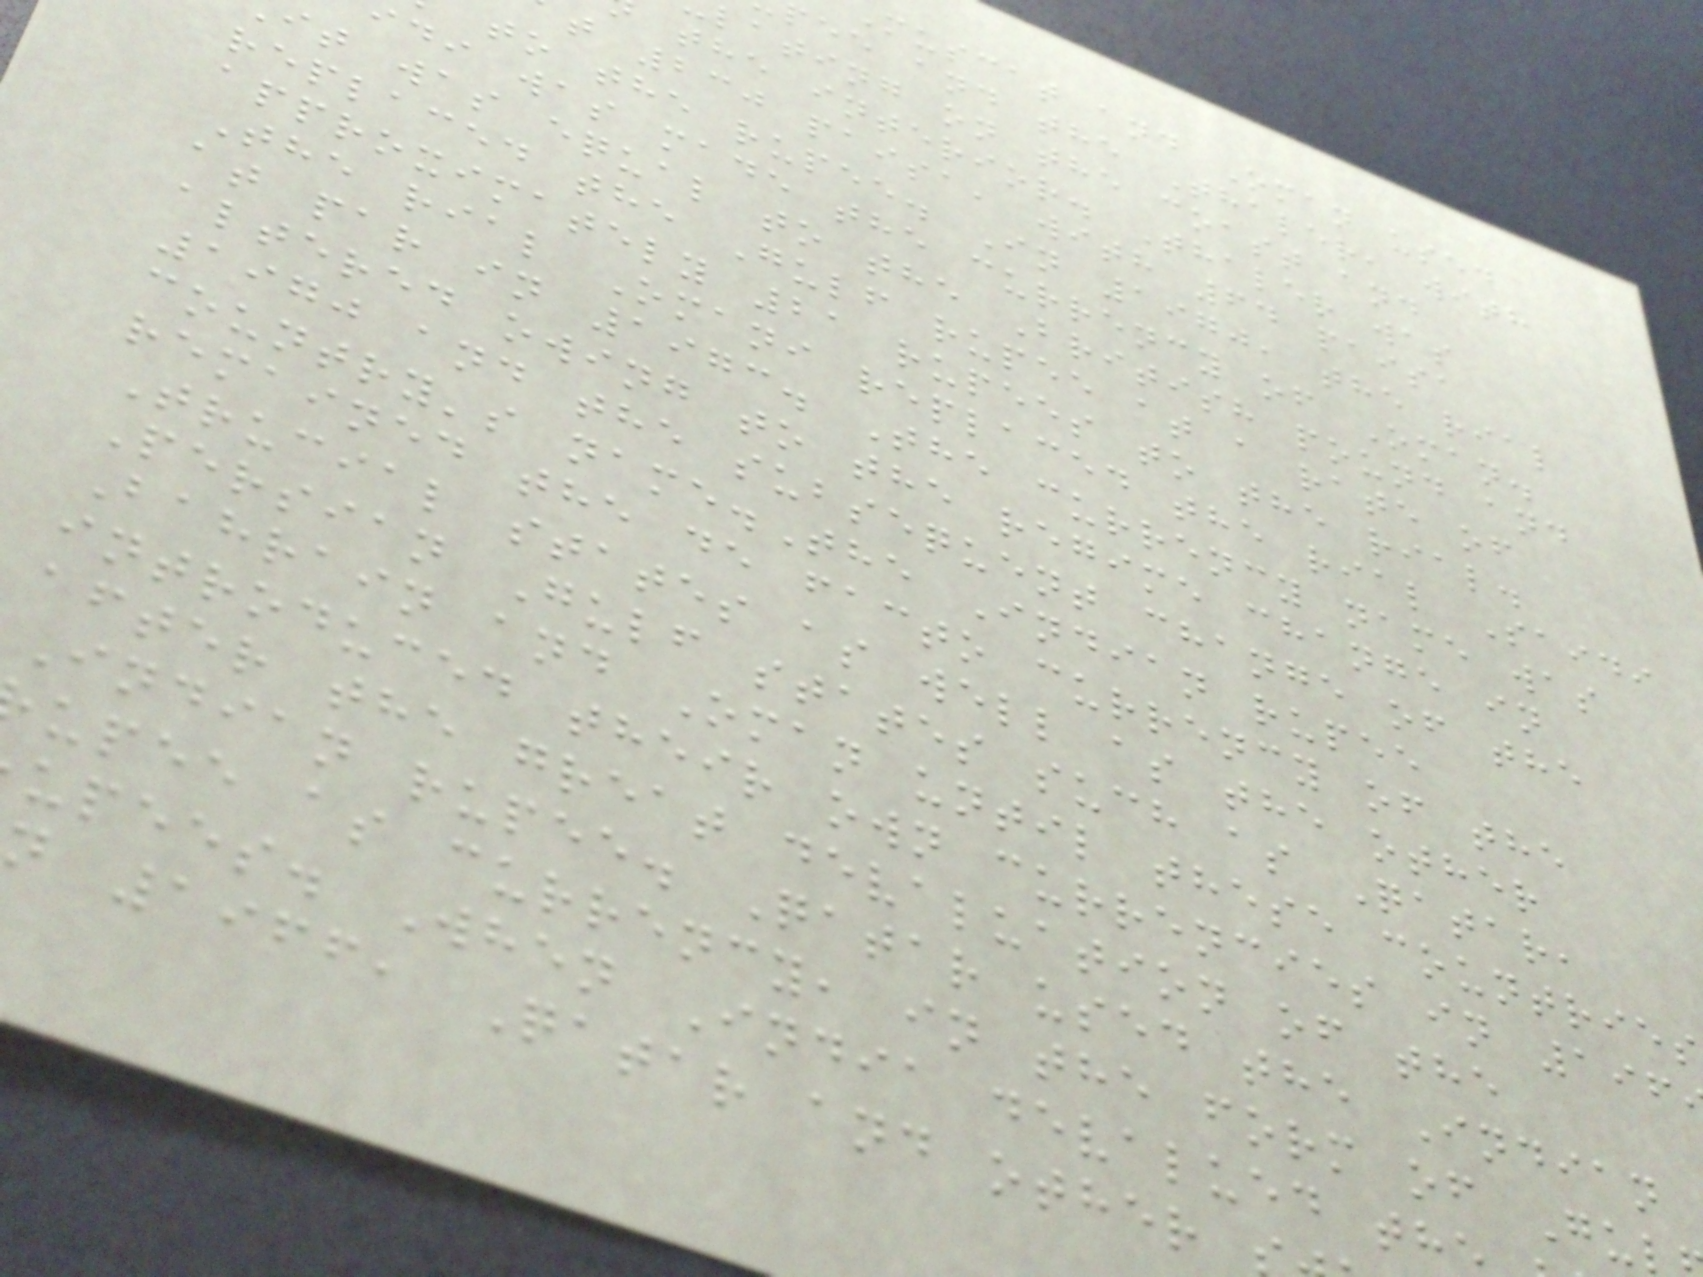muscat and Oman used
pee and the Thaler, with
lating on the coast and
the interior. Thaler was
t 230 paisa, with 64 paisa
to the rupee. In 1970, the rial
idi was made the currency of Oman.
it was equal to the British pound and
replaced the Gulf rupee at a rate of
approximately 21 rupees to the rial.
The rial Omani replaced the rial Saidi
at par in 1973. The currency name was
altered owing to the regime change in
1970 and the subsequent change of the
country's name.The Indian rupee
remained the de facto currency of the
Trucial states as well as the other
Persian Gulf states such as Qatar,
Bahrain and Oman until these countries
introduced their own currencies in 196
after the great devaluation of the
Indian rupee. Qatar used the Indian
upee as currency, in the form of Gu
upees. When India devalued th
n 1966, Qatar and other
